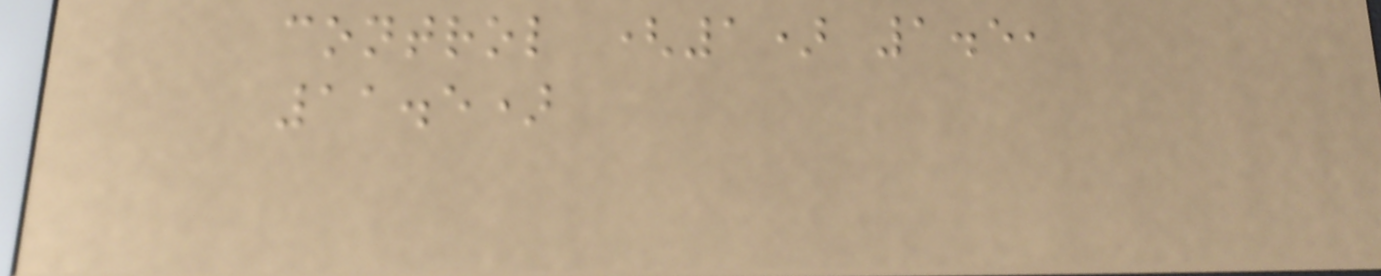control (1) 1.5,
11.5)
